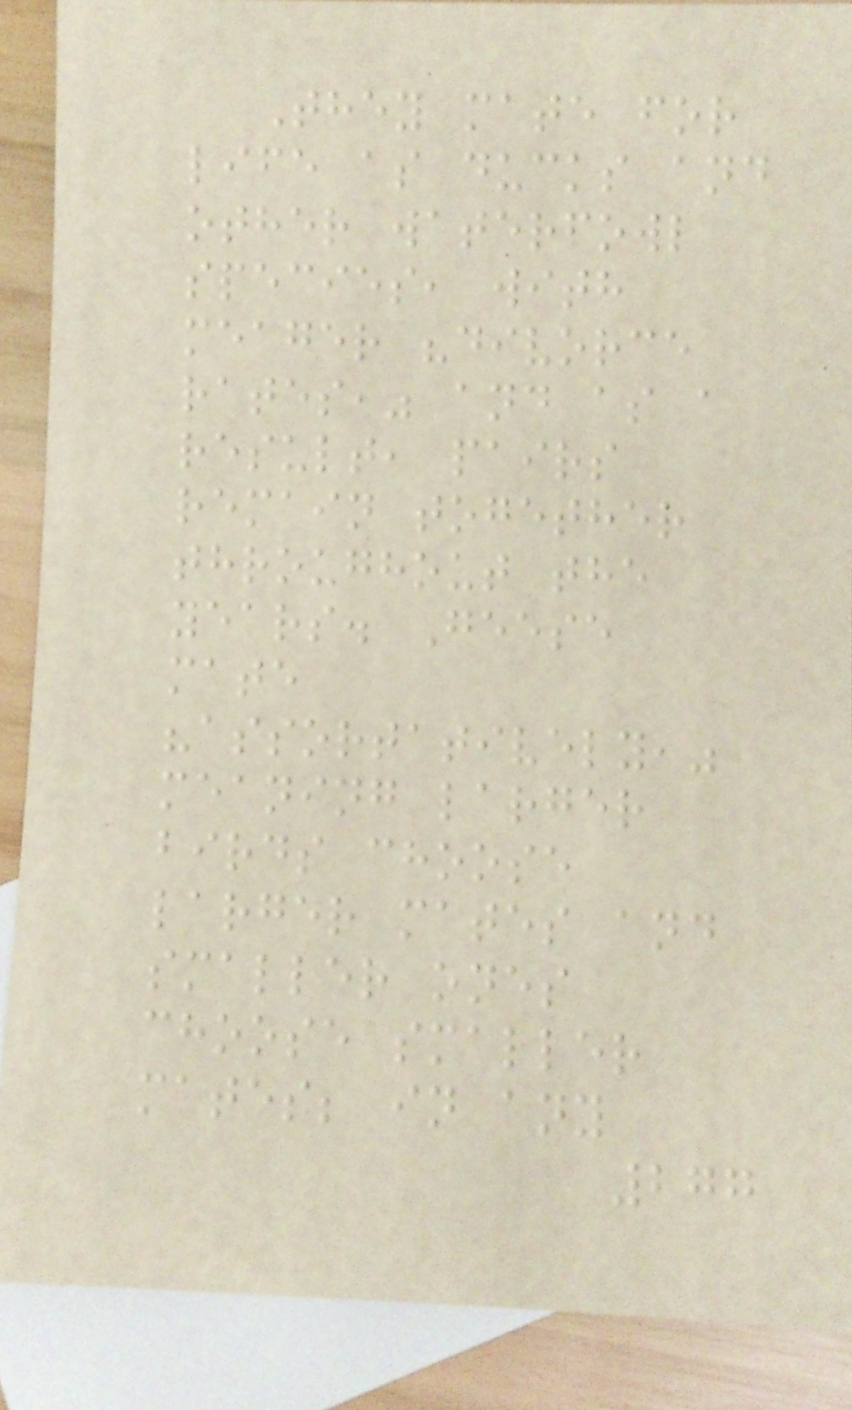They mate for
life as ducks and
other waterfowl
species, with
meager "divorce
rates," and as a
result, pairs
remain together
throughout the
years. Geese
mate
"assortatively,"
meaning larger
birds choose
larger mates and
smaller ones
choose smaller
mates; in any
277
